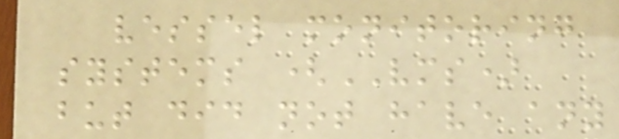vessel monitoring
systems (VMS)
but did not have any
